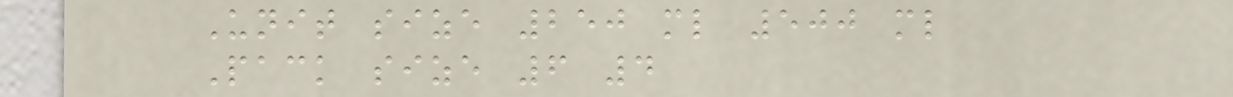Unit size 250 ml 500 ml
Pack size 6 4
